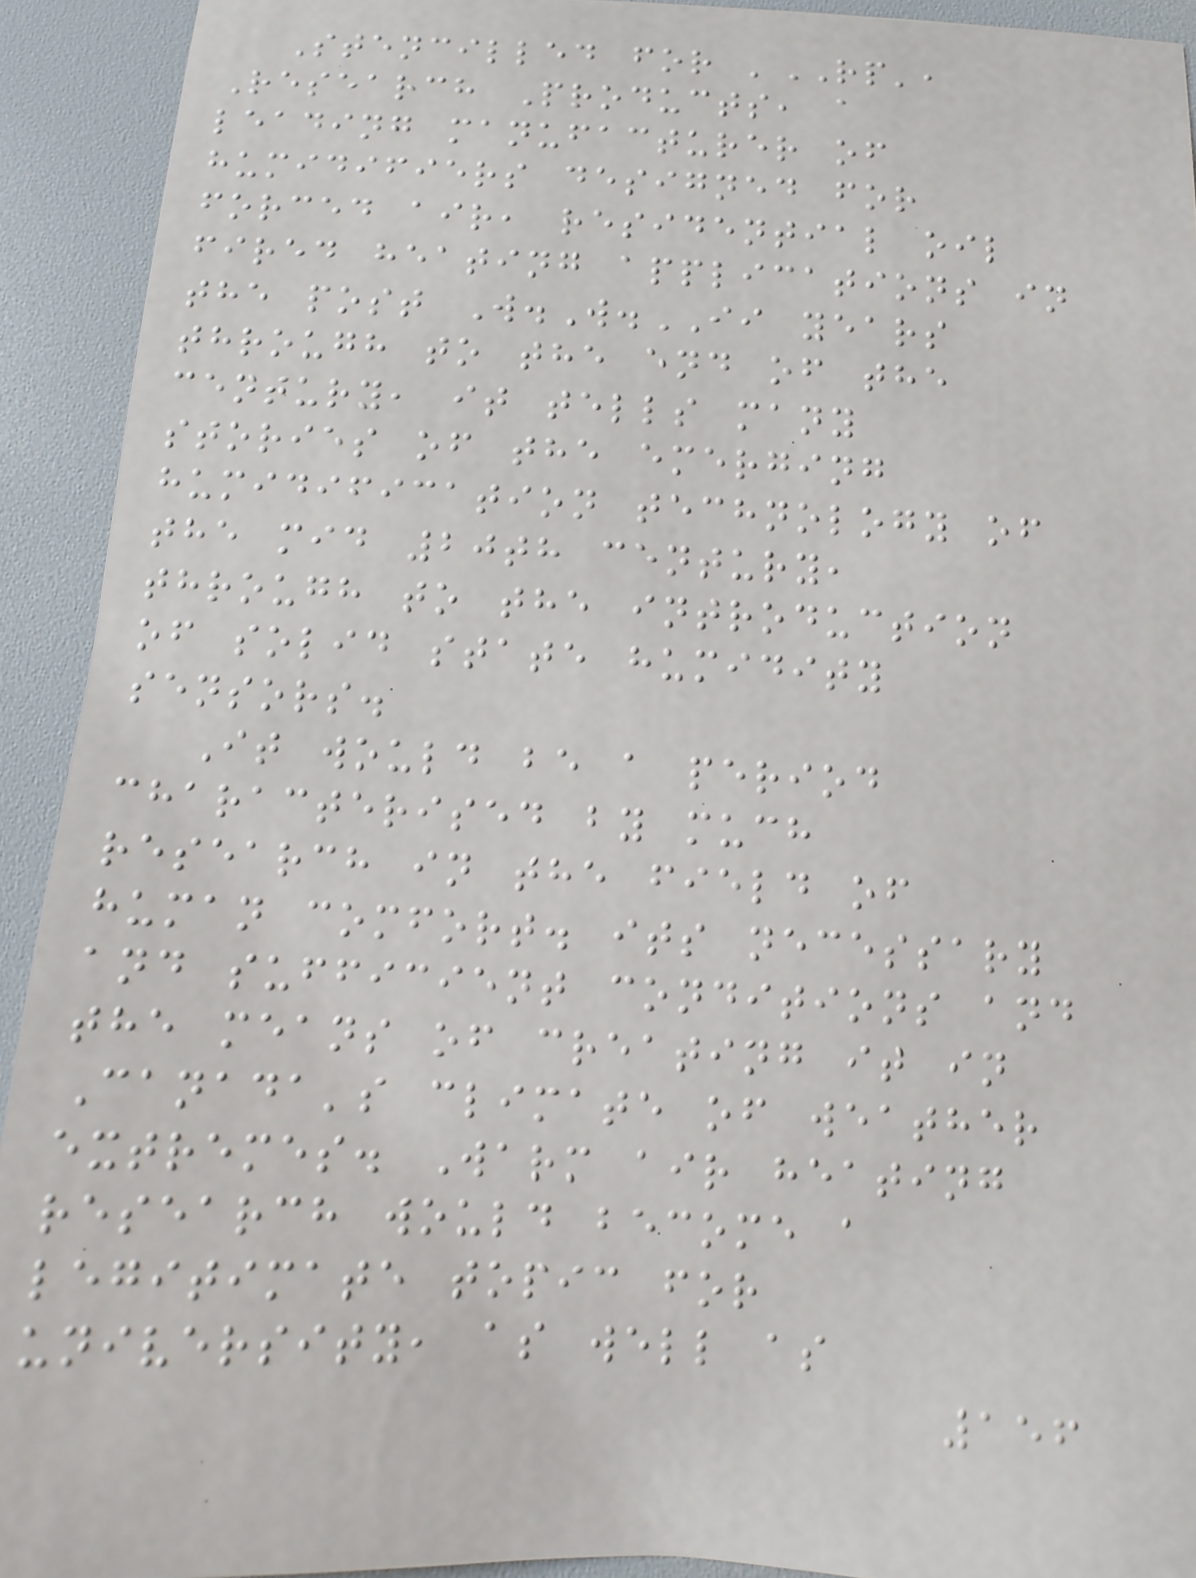Stencilled for 'RP',
Research Products, a
leading manufacturer of
humidifiers designed for
forced air, residential oil
fired heating applications in
the post W.W.II years
through to the end of the
century, it tells many
stories of the emerging
humidification technology of
the mid 20th century,
through to the introduction
of solid state humidity
sensors.
It would be a period
characterised by much
research in the field of
human comfort. its necessary
and sufficient conditions and
the means of creating it in
Canada's climate of weather
extremes. Warm air heating
research would become a
legitimate topic for
university, as well as
156
